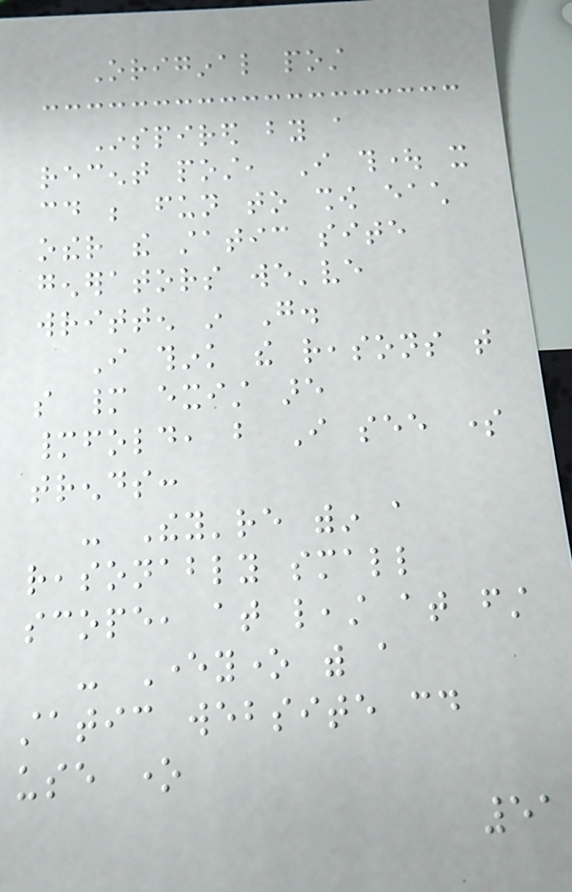Original post
Inspired by a
recent post, I thought it
could be fun to show each
other the static site
generators we've
written in Go.
I think the reasons that
so many exist are
manyfold, but I see some
trends:
- They're within a
reasonably small
scope, at least at first
- Everyone with a
static website could
use one
51
